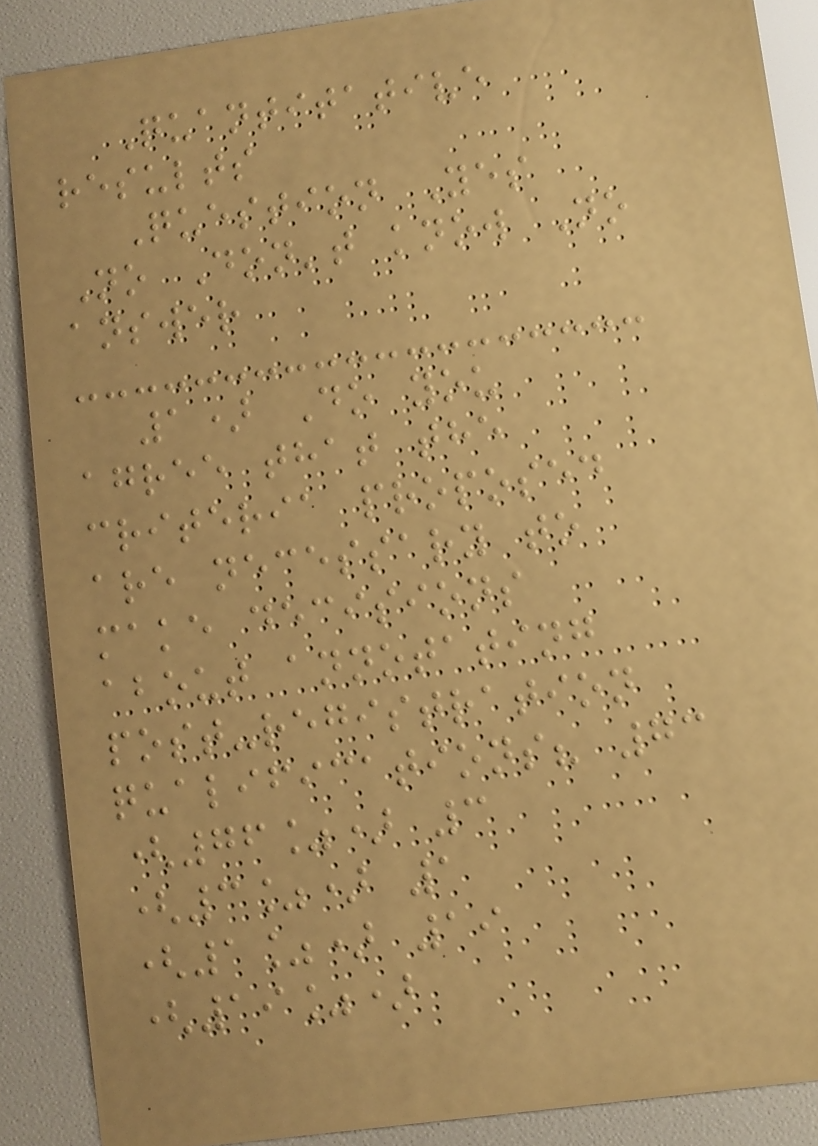Quantitative
results
Question Yes
No Don't know No
answer
1) Do you
agree that the
criteria proposed
are necessary to
make decisions
about annotating
post-registration
qualifications? 73
(76%) 3
(3%) 1
(1%) 19
(19%)
